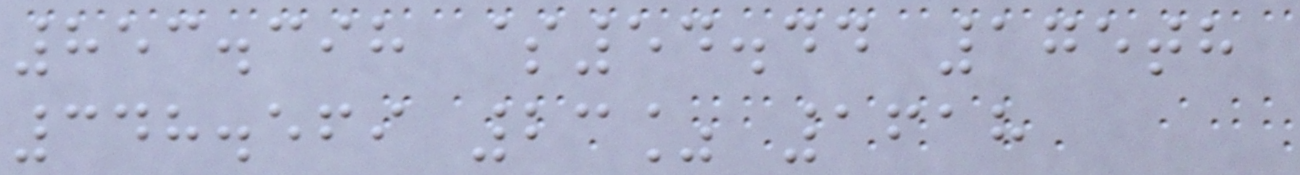853.398 $54.44 175th
348.569 23% 1618
